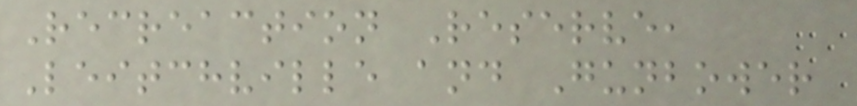Recreaction Reserve,
Leitchville and Gunbower
